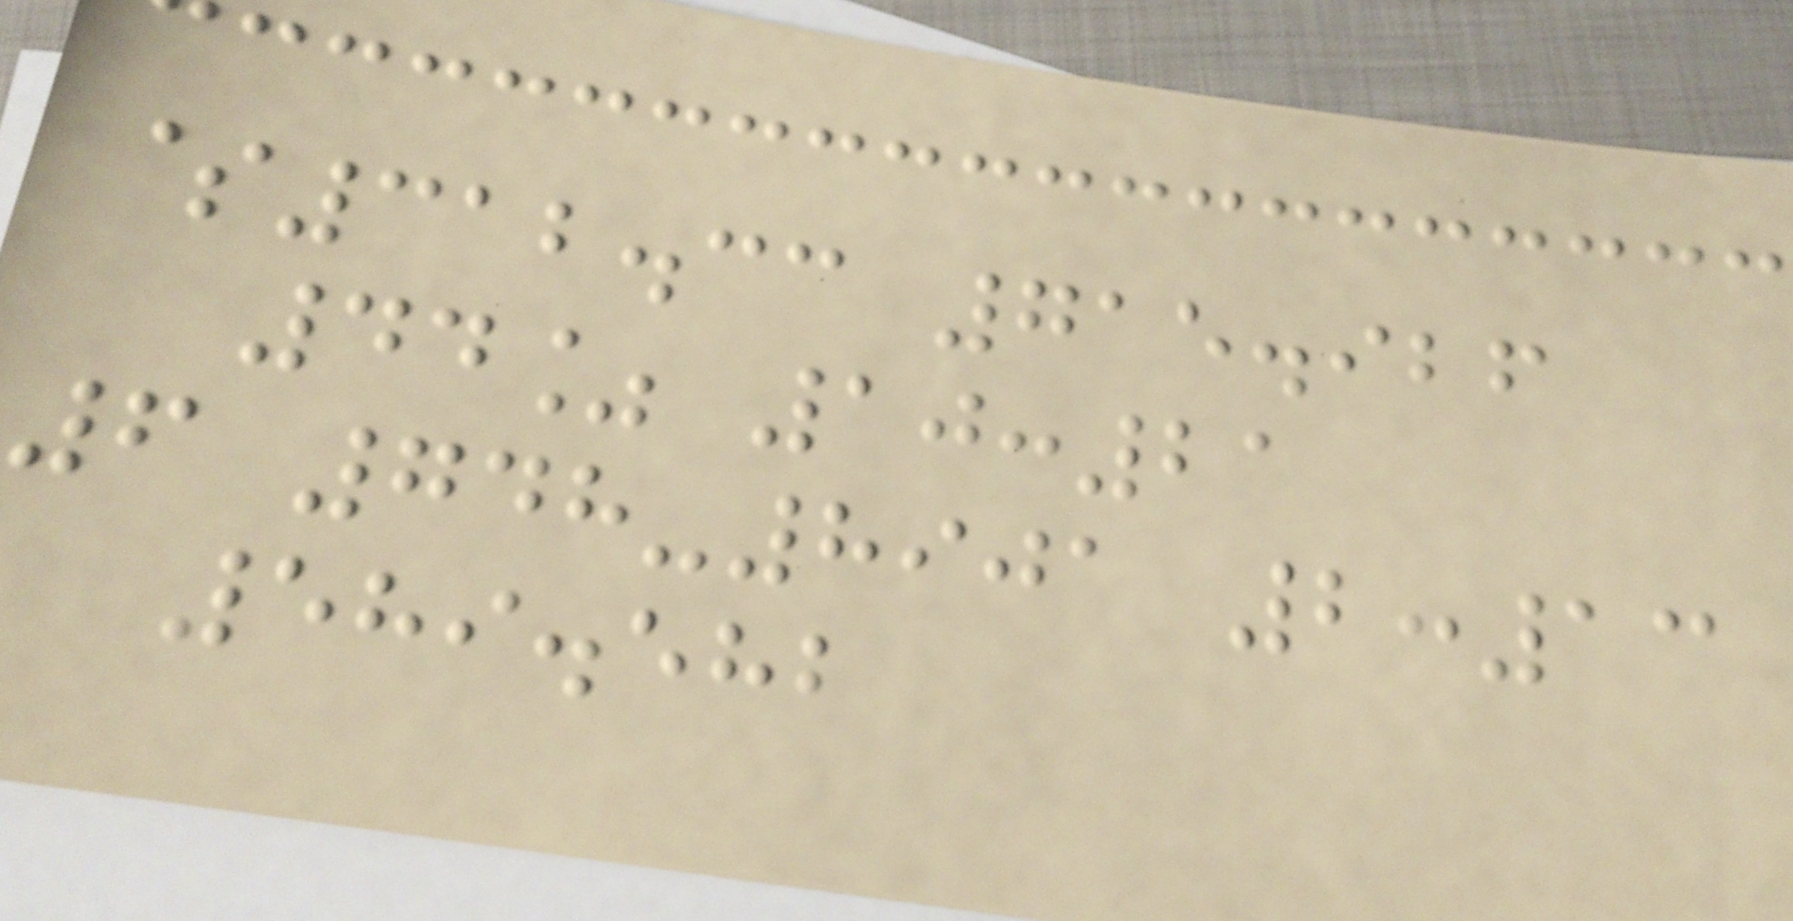$312.33 715.926
44% 10:21
6 748-8901 2:13
589.582
